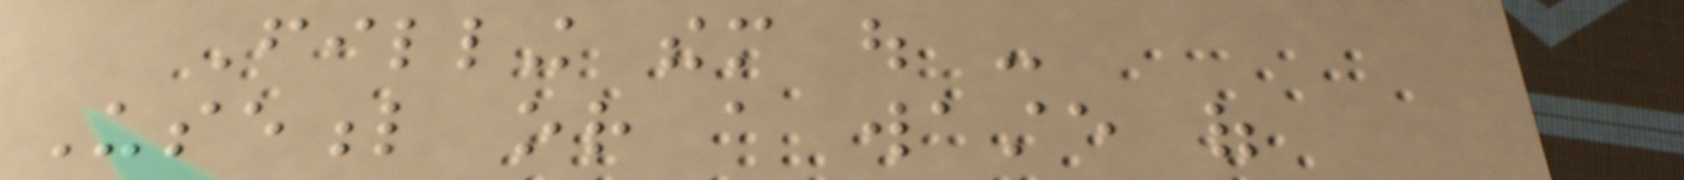Filling them out -
Useful or a waste of
